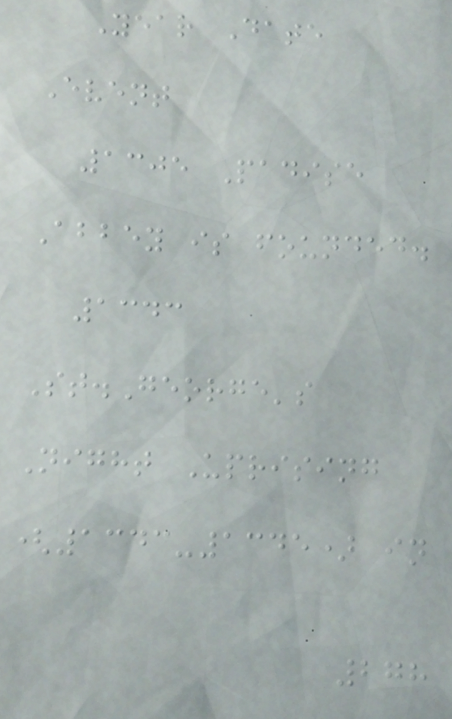Year Date
Event
1305 Padise
Abbey is founded.
1343
St.George's
Night Uprising
(1343-1345) in
278
